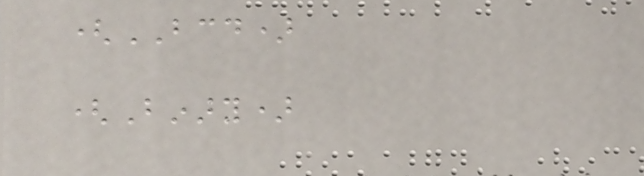(BCD)
(Binary)
